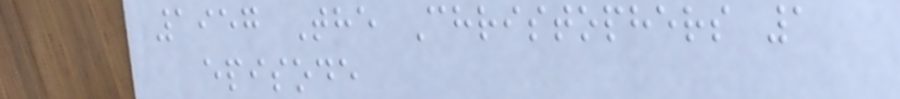1957 The Christophers 1
episode
